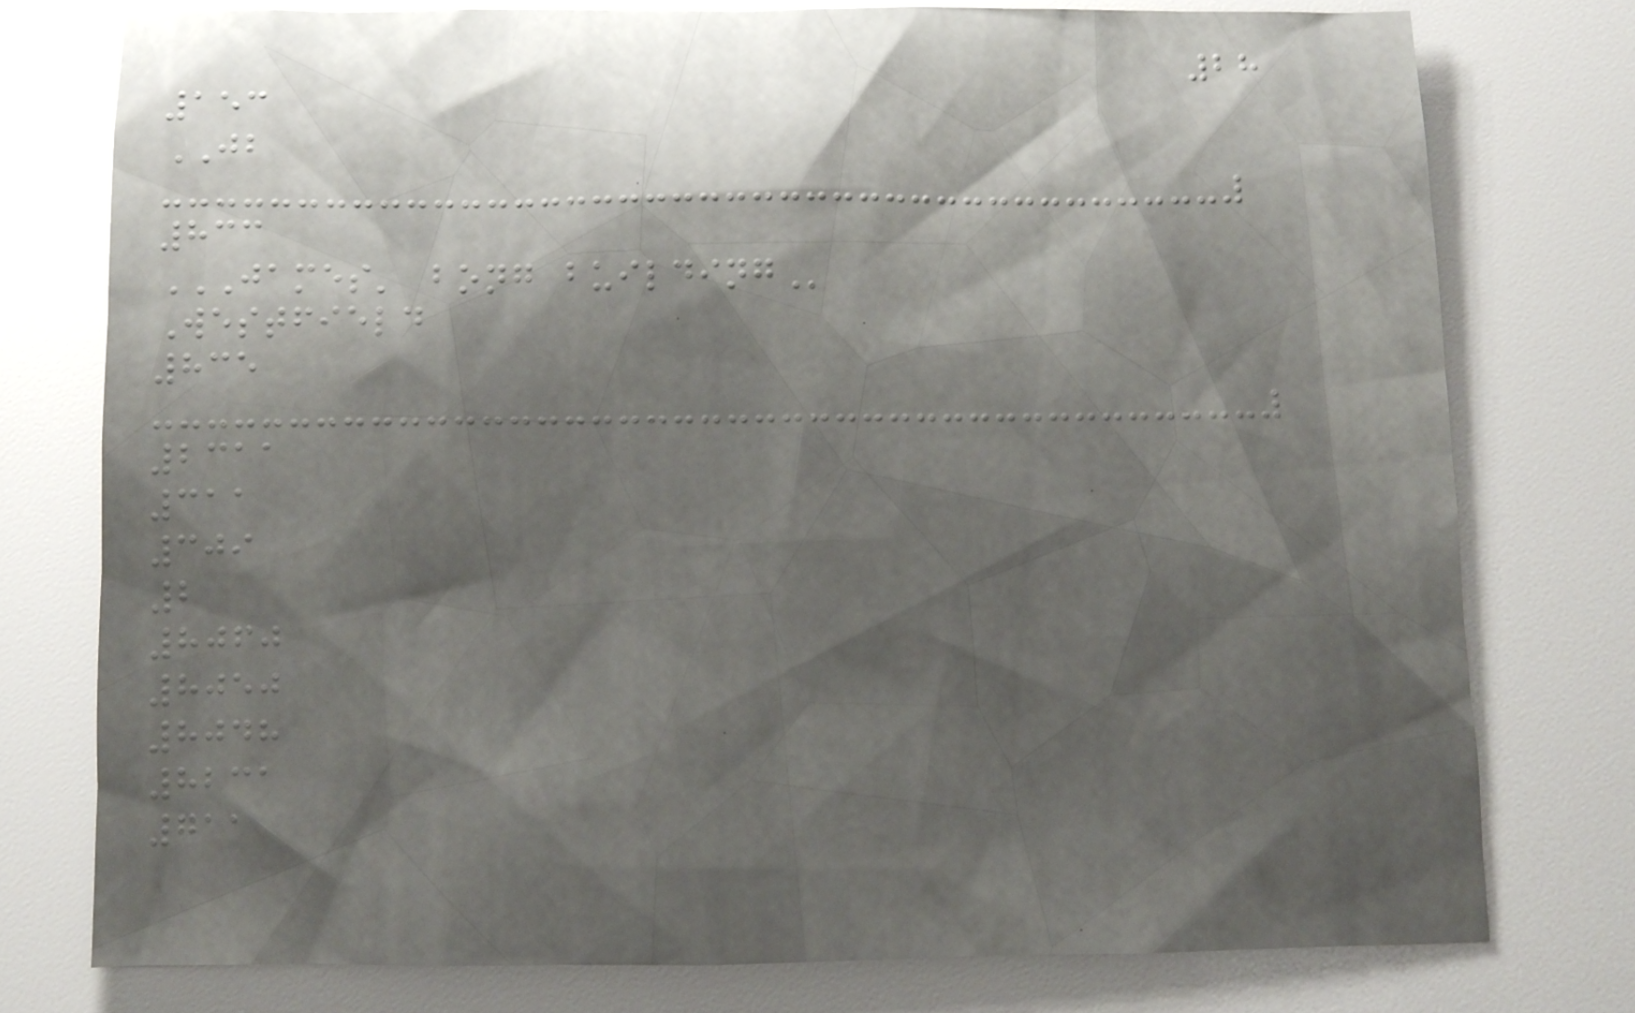28
153
JB
833
JAMES' BONG BUILDING
Westfield
835
2311
311
309
2
8060
8050
8048
8231
711
